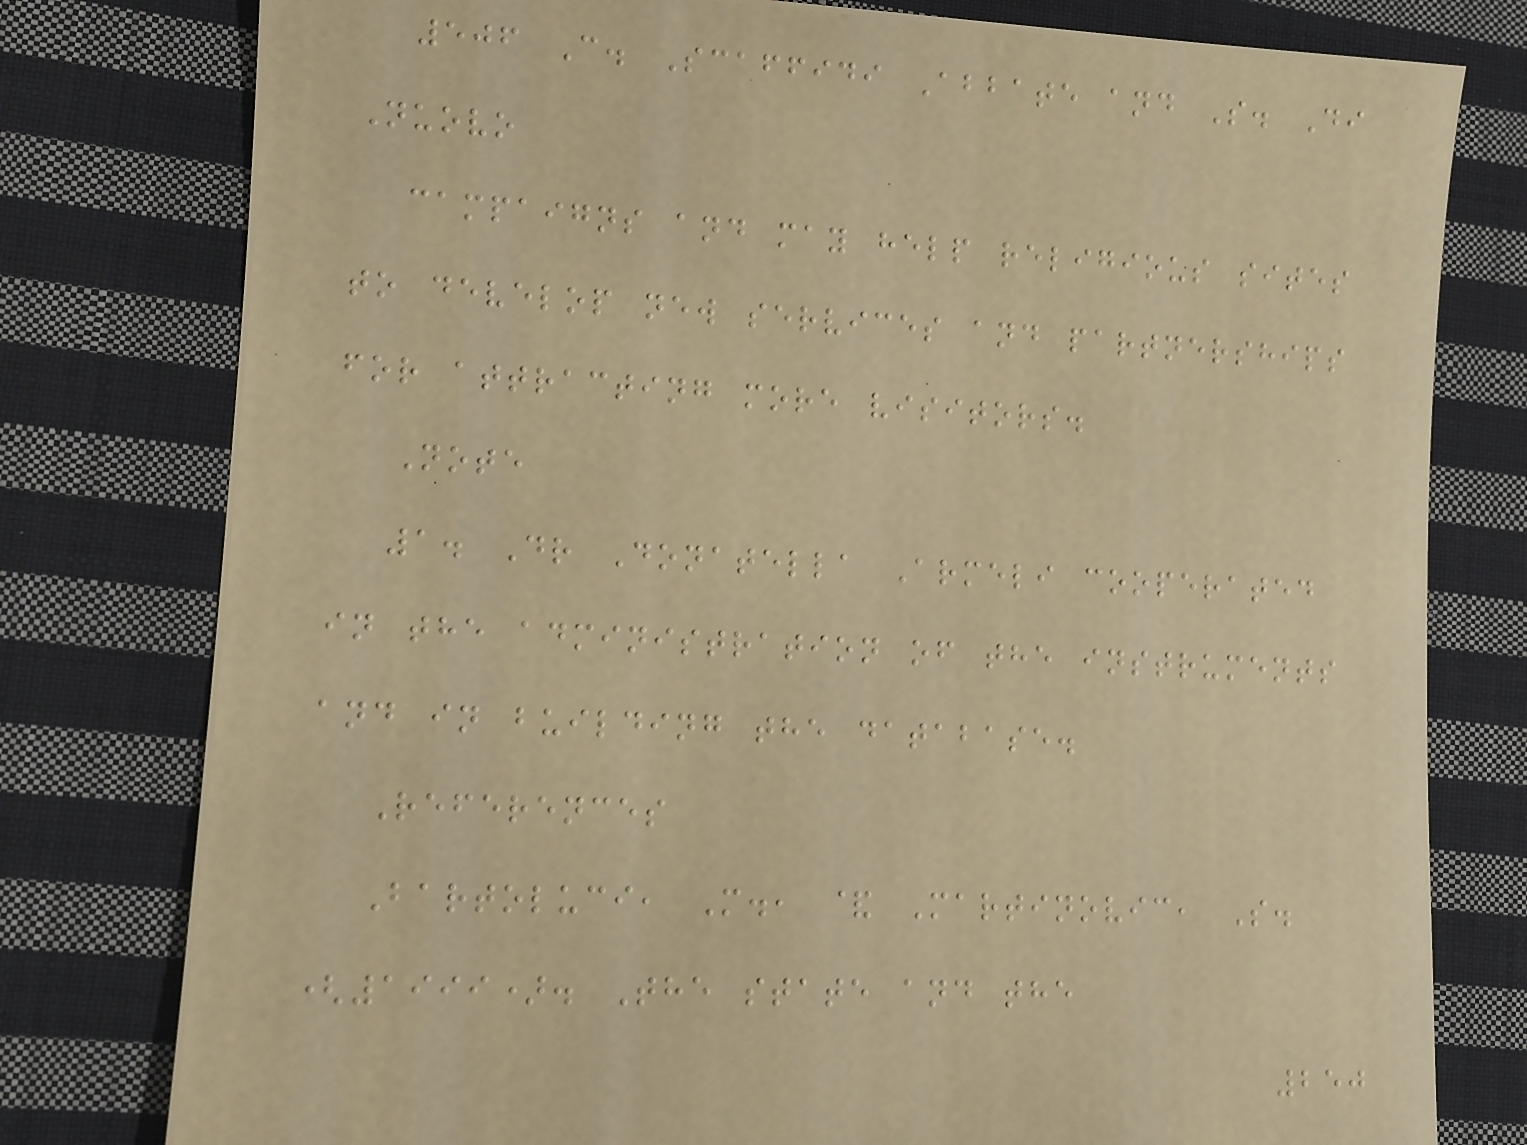506 C. Scaffidi Abbate and S. Di
Nuovo
campaigns and may help religious sites
to develop new services and partnerships
for attracting more visitors.
Note
1. Dr Donatella Armeli cooperated
in the administration of the instruments
and in building the database.
References
Bartoluci, M., & Martinovic, S.
(1999). The state and the
250
